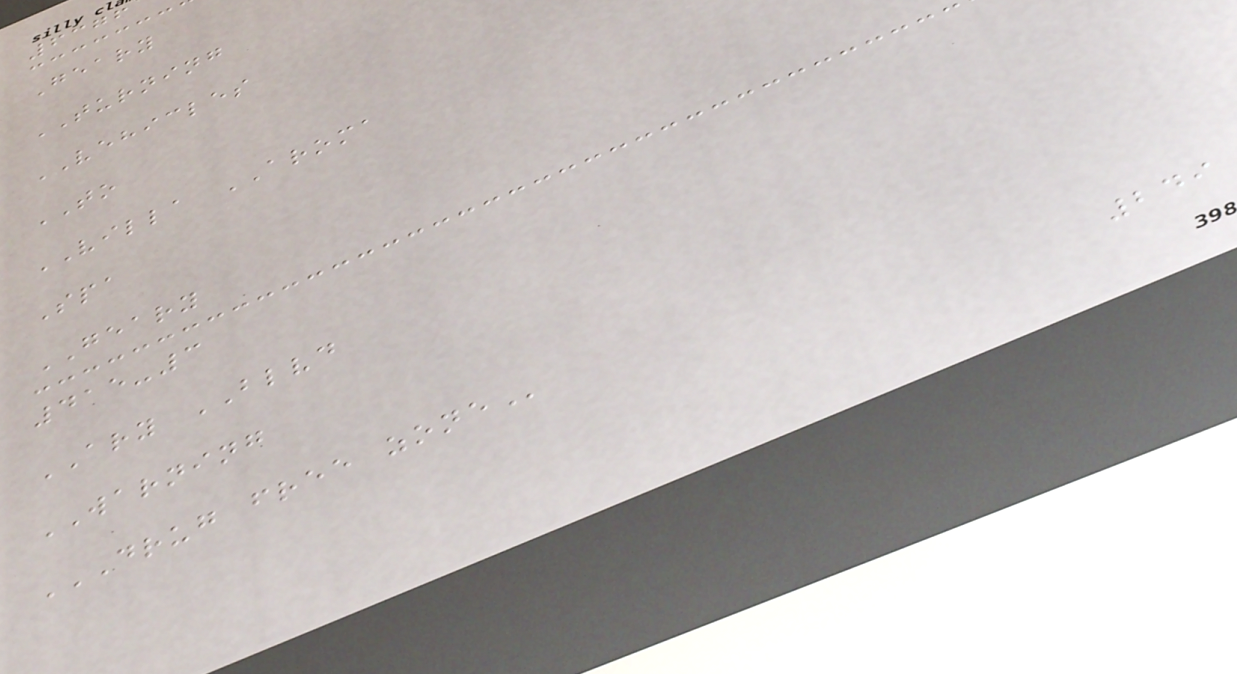6376
Geary
TURNING
VEHICLES
TO
VILLA AROMA
Spa
GEARY
415-3
ARY BLVD
WARNING
DRUG FREE ZONE
249
